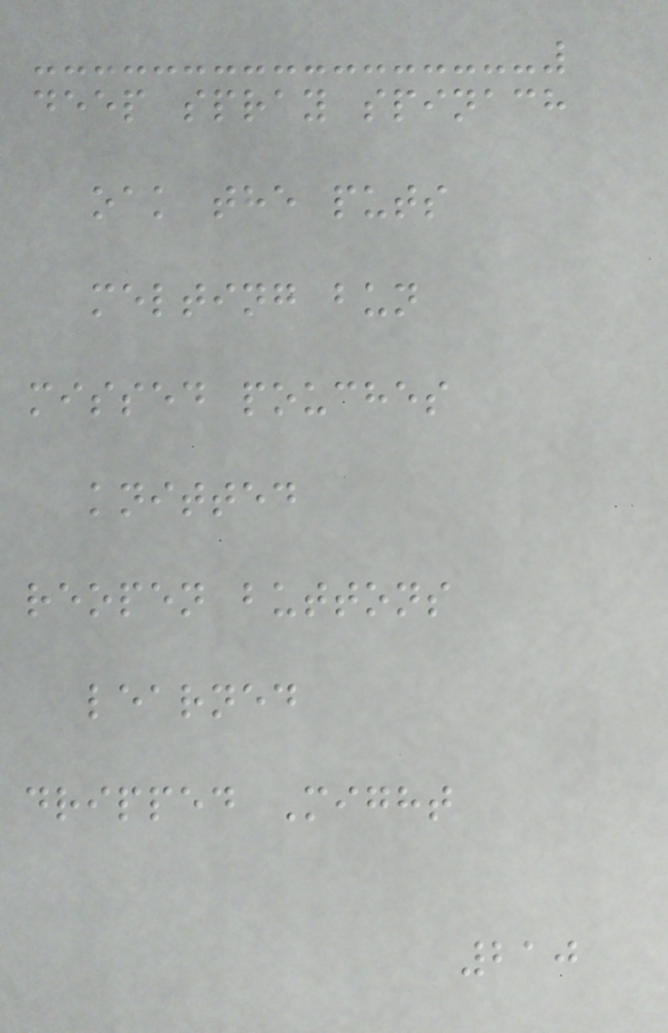deep spray spinach
oak the puts
melting bun
missed pouches
knitted
reopen buttons
learned
dripped Might
210
